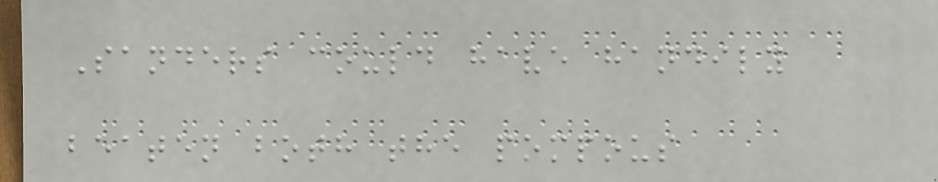Sanders could have handily
beaten both the pompous
